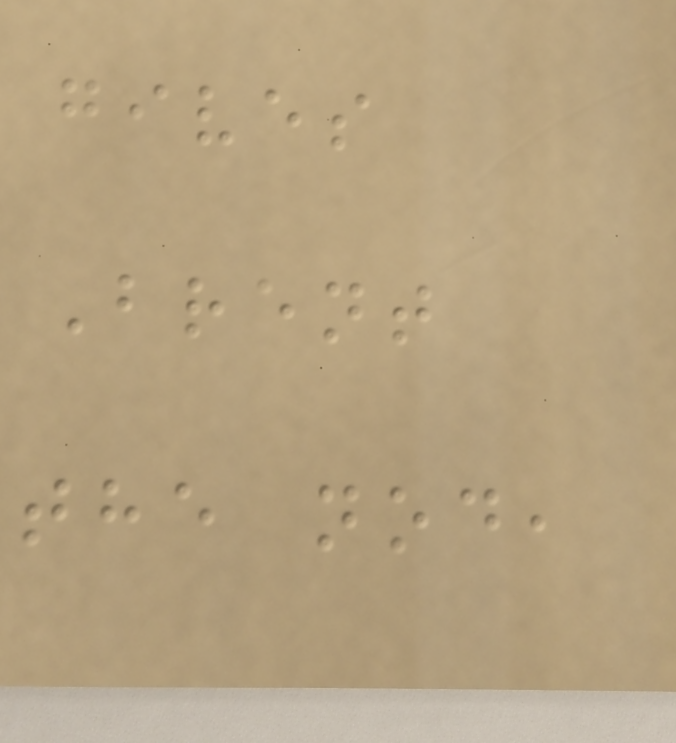gives
Brent
the nod,
